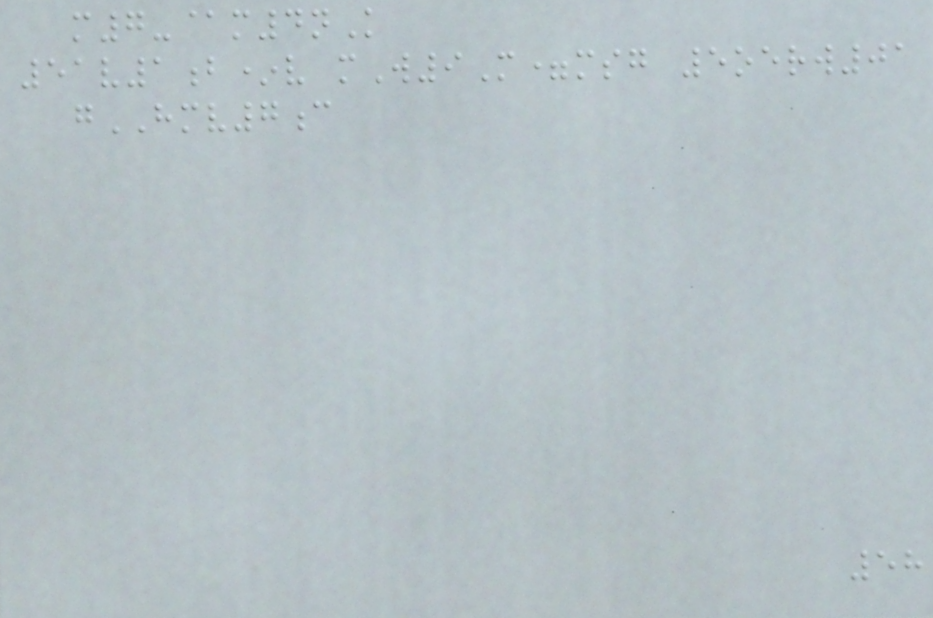m7-@m4nK
51v1b*v mW9M=msg 5oerw01
gHMV7c
58
